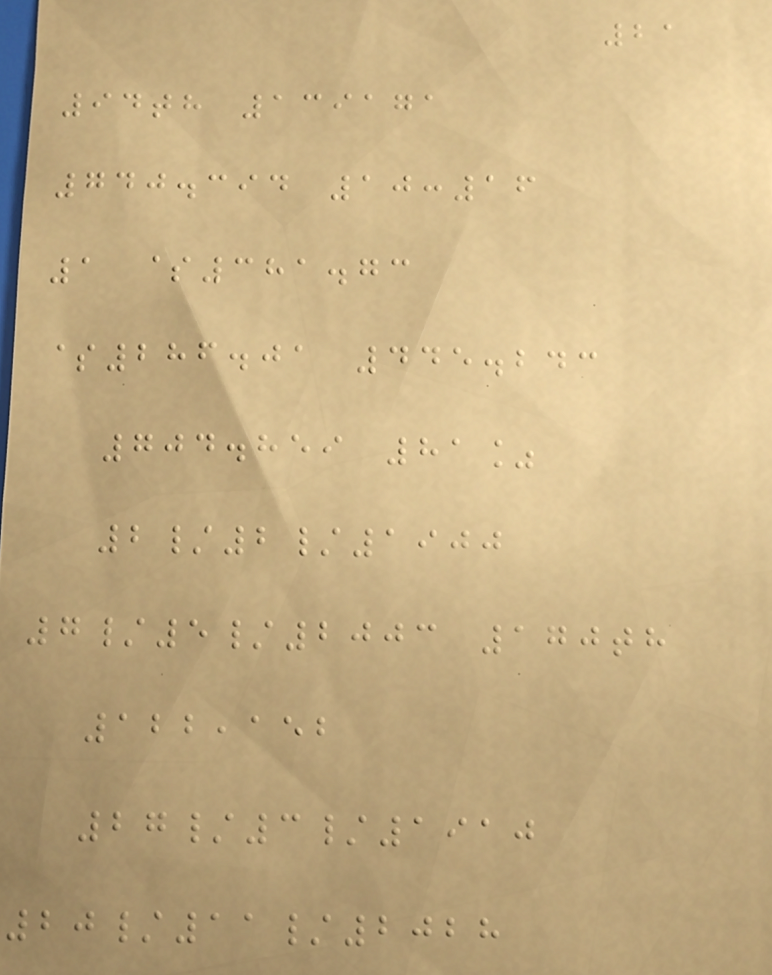21
94th 139171
740.394 10:16
1 $381.73
$286.01 445.243
704.859 81%
2/2/1900
7/5/2003 170th
122,152
27/3/1910
20/11/2028
